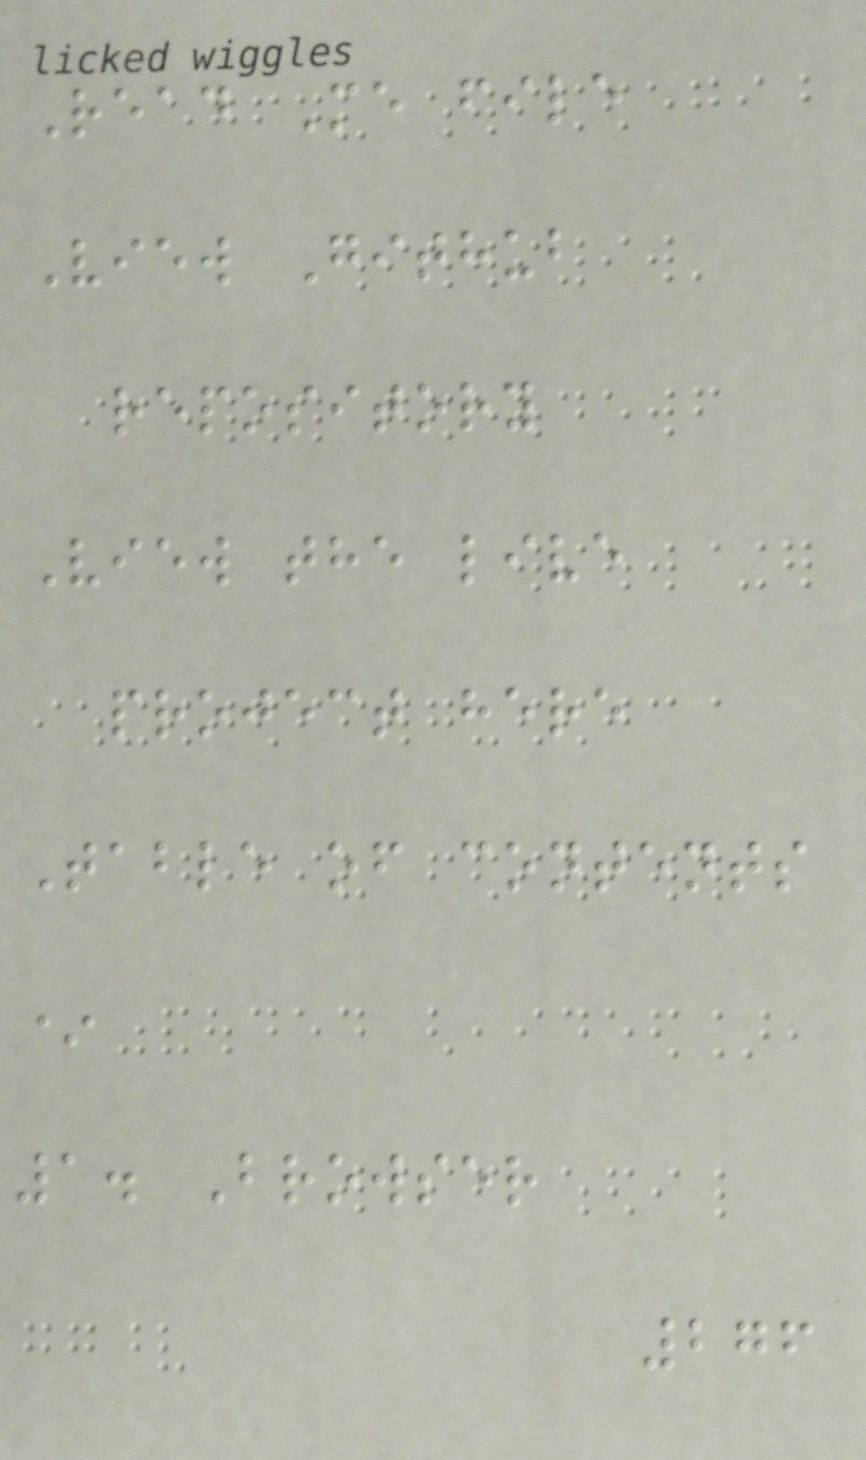Read Me file
View Github
repository
View the live
project here
Table of contents
*
1. Browser
276
